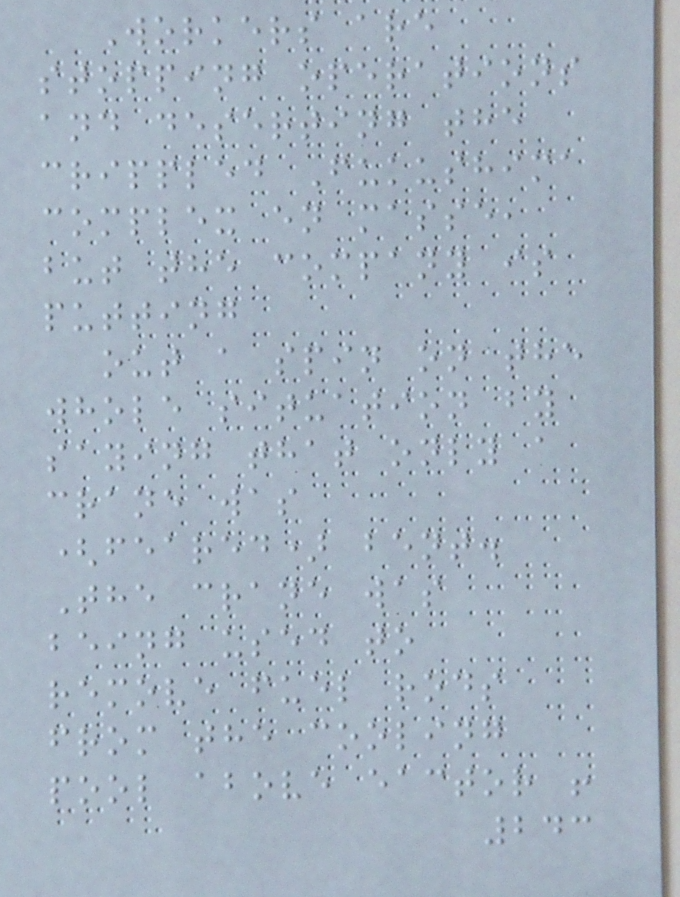Workers are
stopping operations
and deserting the
crippled Fukushima
complex en masse,
but the company is
putting
out a spin on the
whole situation by
saying that only a
crane was
(feared) bent.
The crane was
being used to
remove fuel rods
from the cooling
pool above eactor !
243
